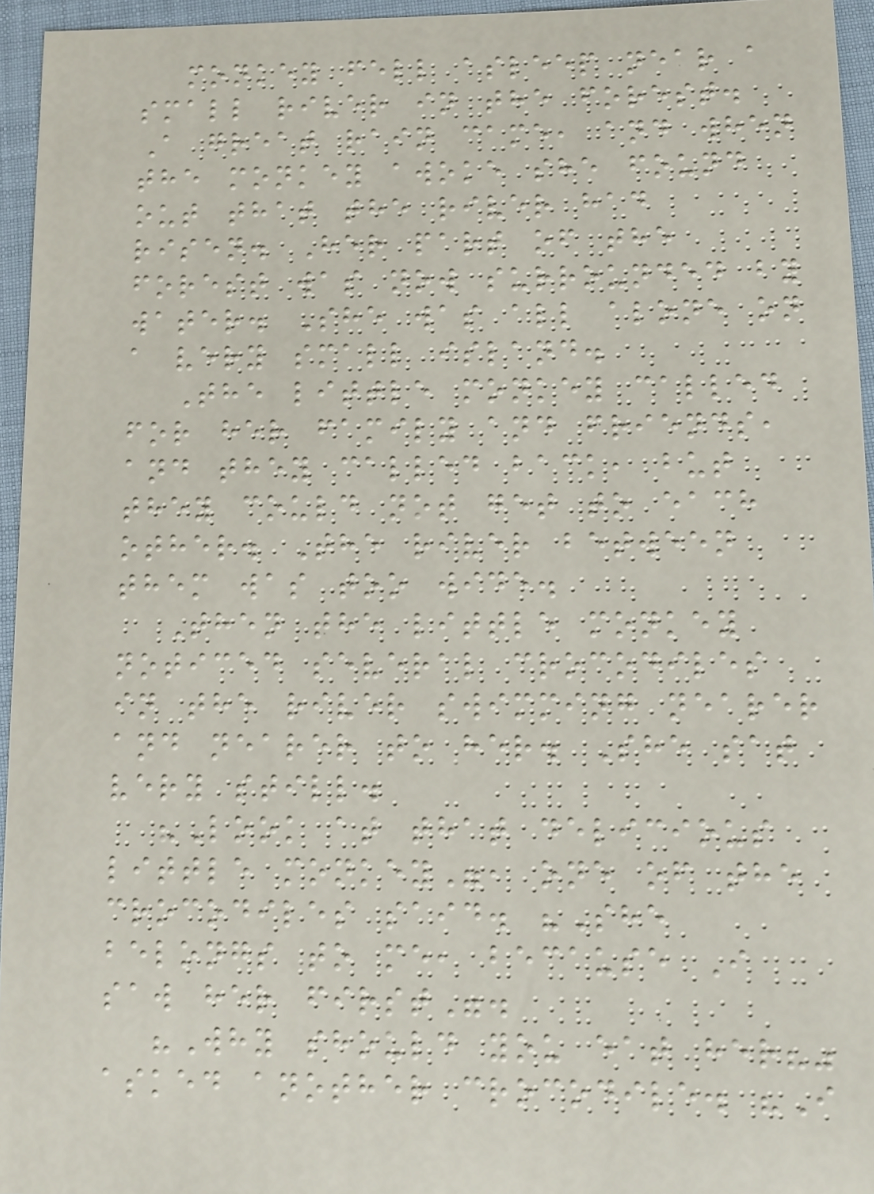monkey fell asleep near a
small river in the forest.
A great rain came, and when
the monkey awoke she found
out that the river had
risen. Her part of the
forest was now surrounded by
water. She was all alone on
a very small island.
The little monkey called
for her family and friends,
and they called back, but
they could not get to each
other. The river between
them was too wide.
Then the little monkey
noticed several crocodiles
in the river swimming nearer
and nearer to her. She sat
very still.
"Look at that delicious
little monkey", one of the
crocodiles said. "She
belongs to me, because I
saw her first".
"Why should you eat her?"
asked another crocodile. "I
